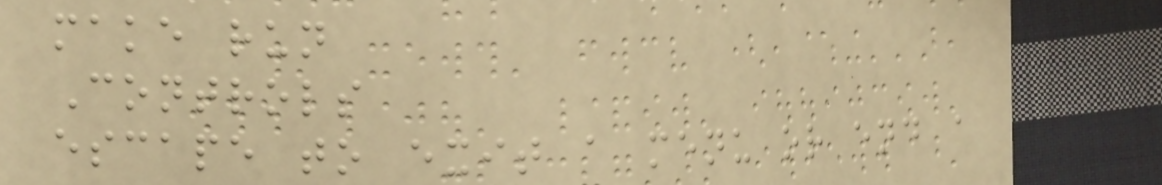make run
Controls
escape to exit a menu or end a
